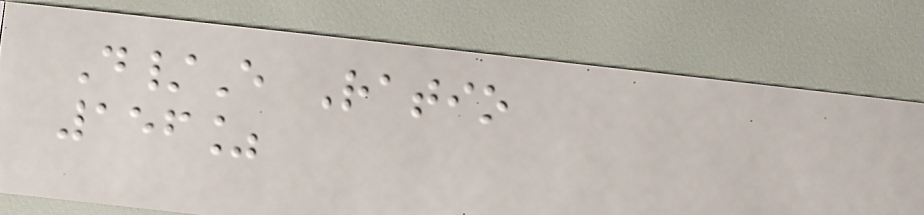D/E Ratio
156%
